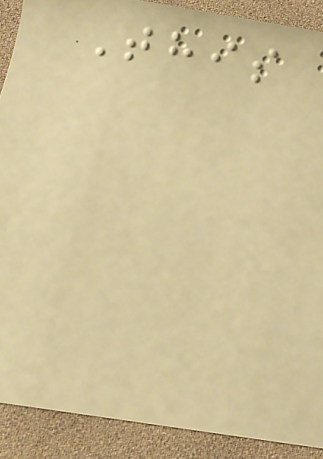This
